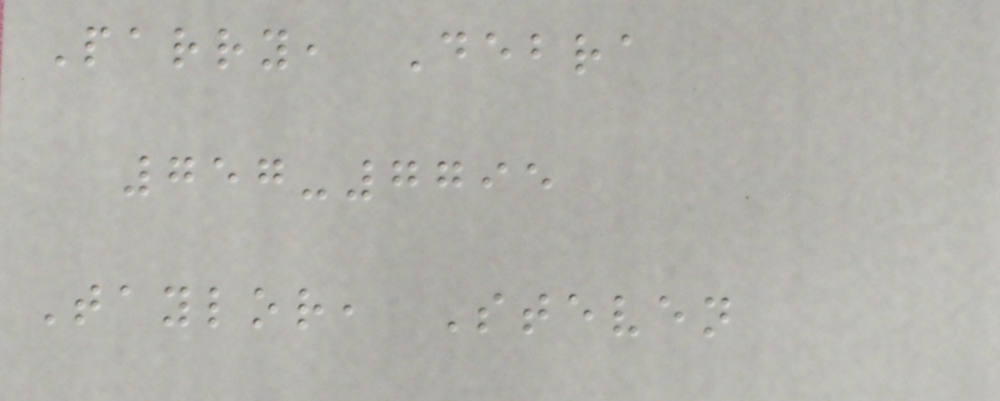Parry, Debra
757-7795
Taylor, Steven
